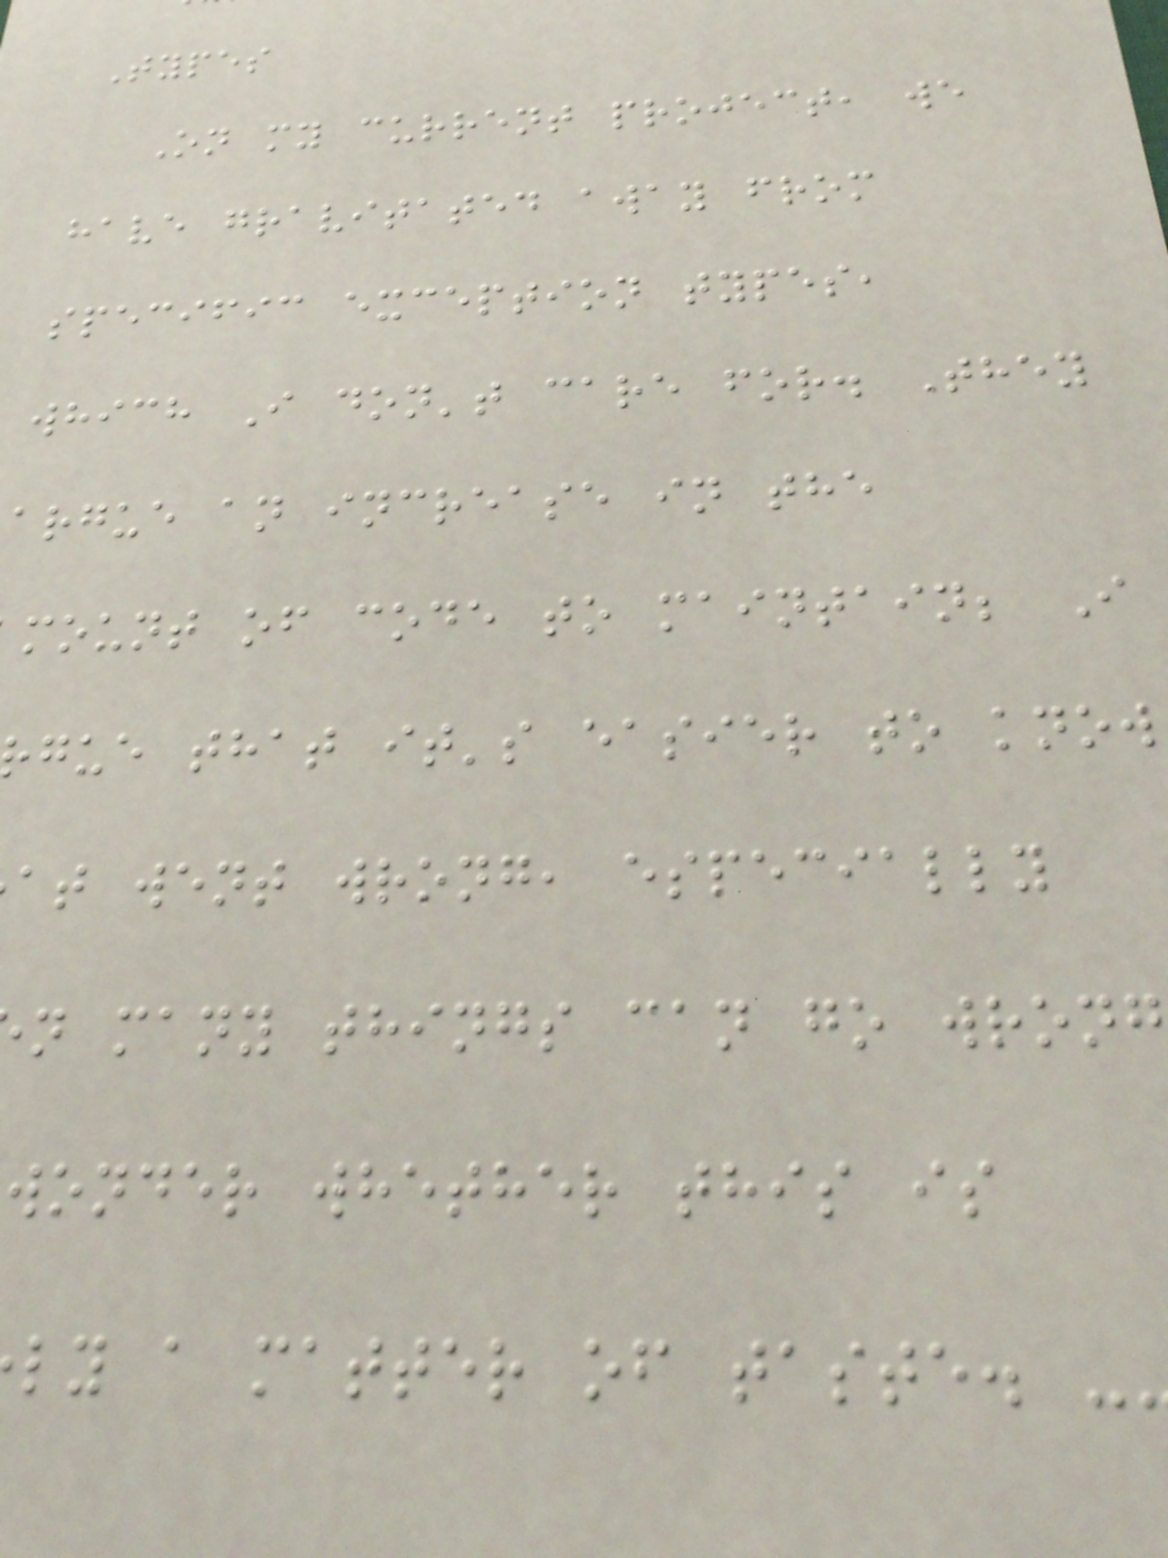Types
On my current project, we
have gravitated away from
specific exception types,
which I don't care for. They
argue an increase in the
mount of code to maintain; I
gue that it's easier to know
at went wrong, especially
n many things can go wrong
wonder whether this is
ly a matter of taste. -
